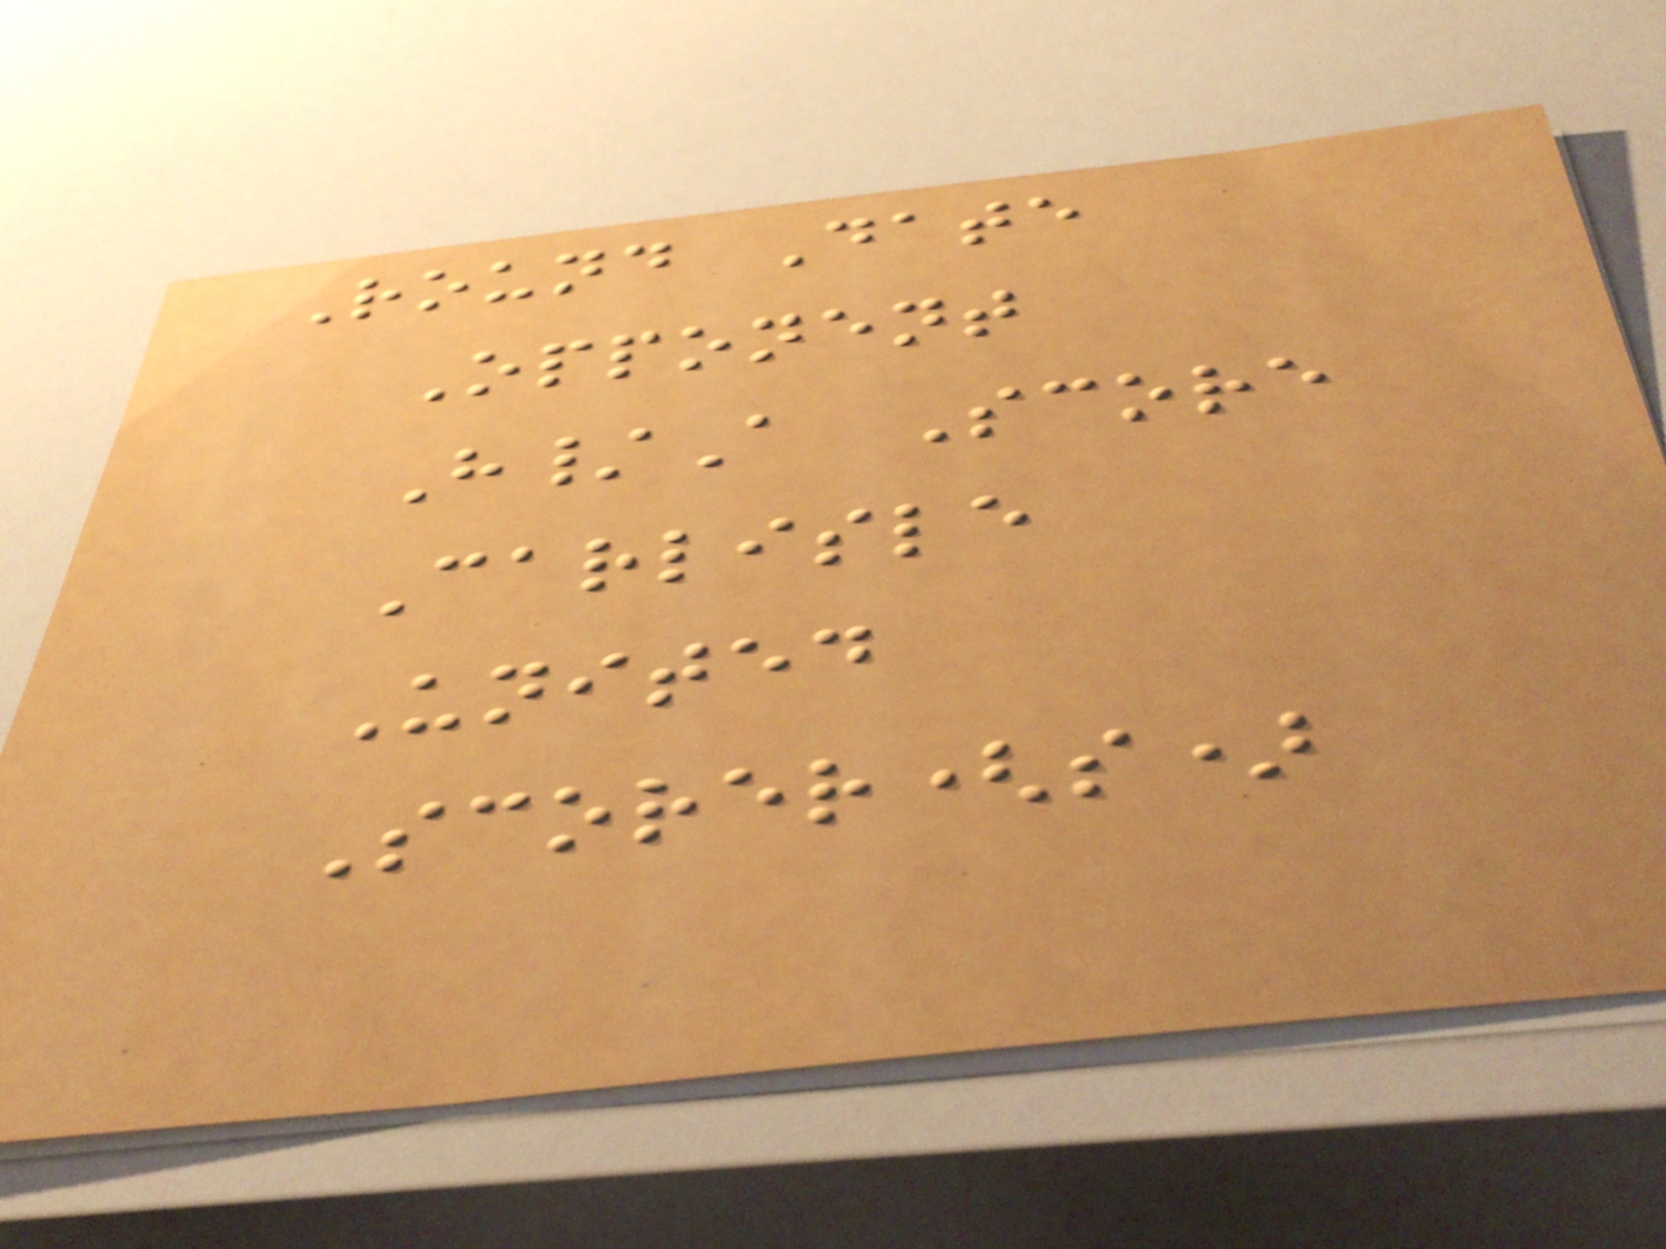Round Date
Opponent
H/A Score
Carlisle
United
Scorer(s)
